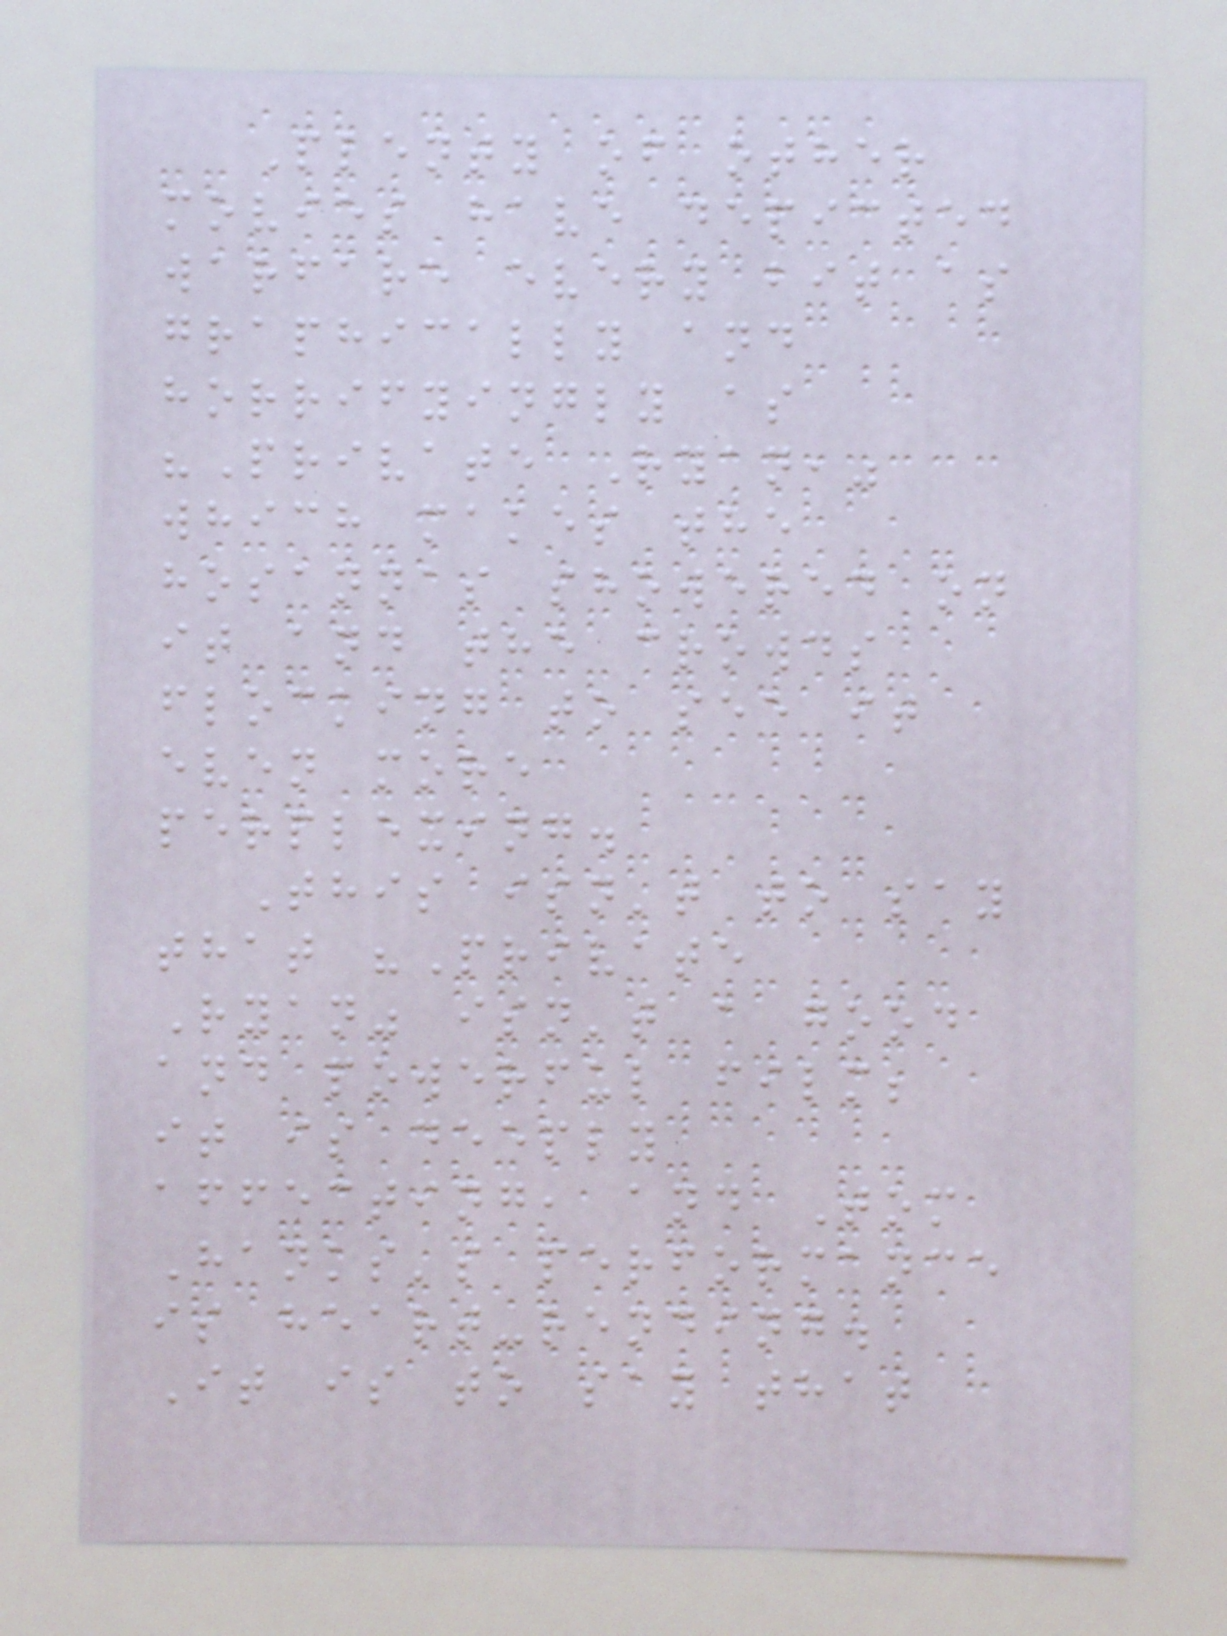Plenty of other
movies have depicted
warfare every bit as
graphically and
horrifyingly as
"Private Ryan,"
which makes the
hosannas showered on
it and the crowds
flocking to see it
even more
perplexing.
This isn't to say
that "Private
Ryan" isn't a good
and powerful film;
it is deeply
affecting, and Tom
Hanks's performance
is heart-rending.
It is to say that
